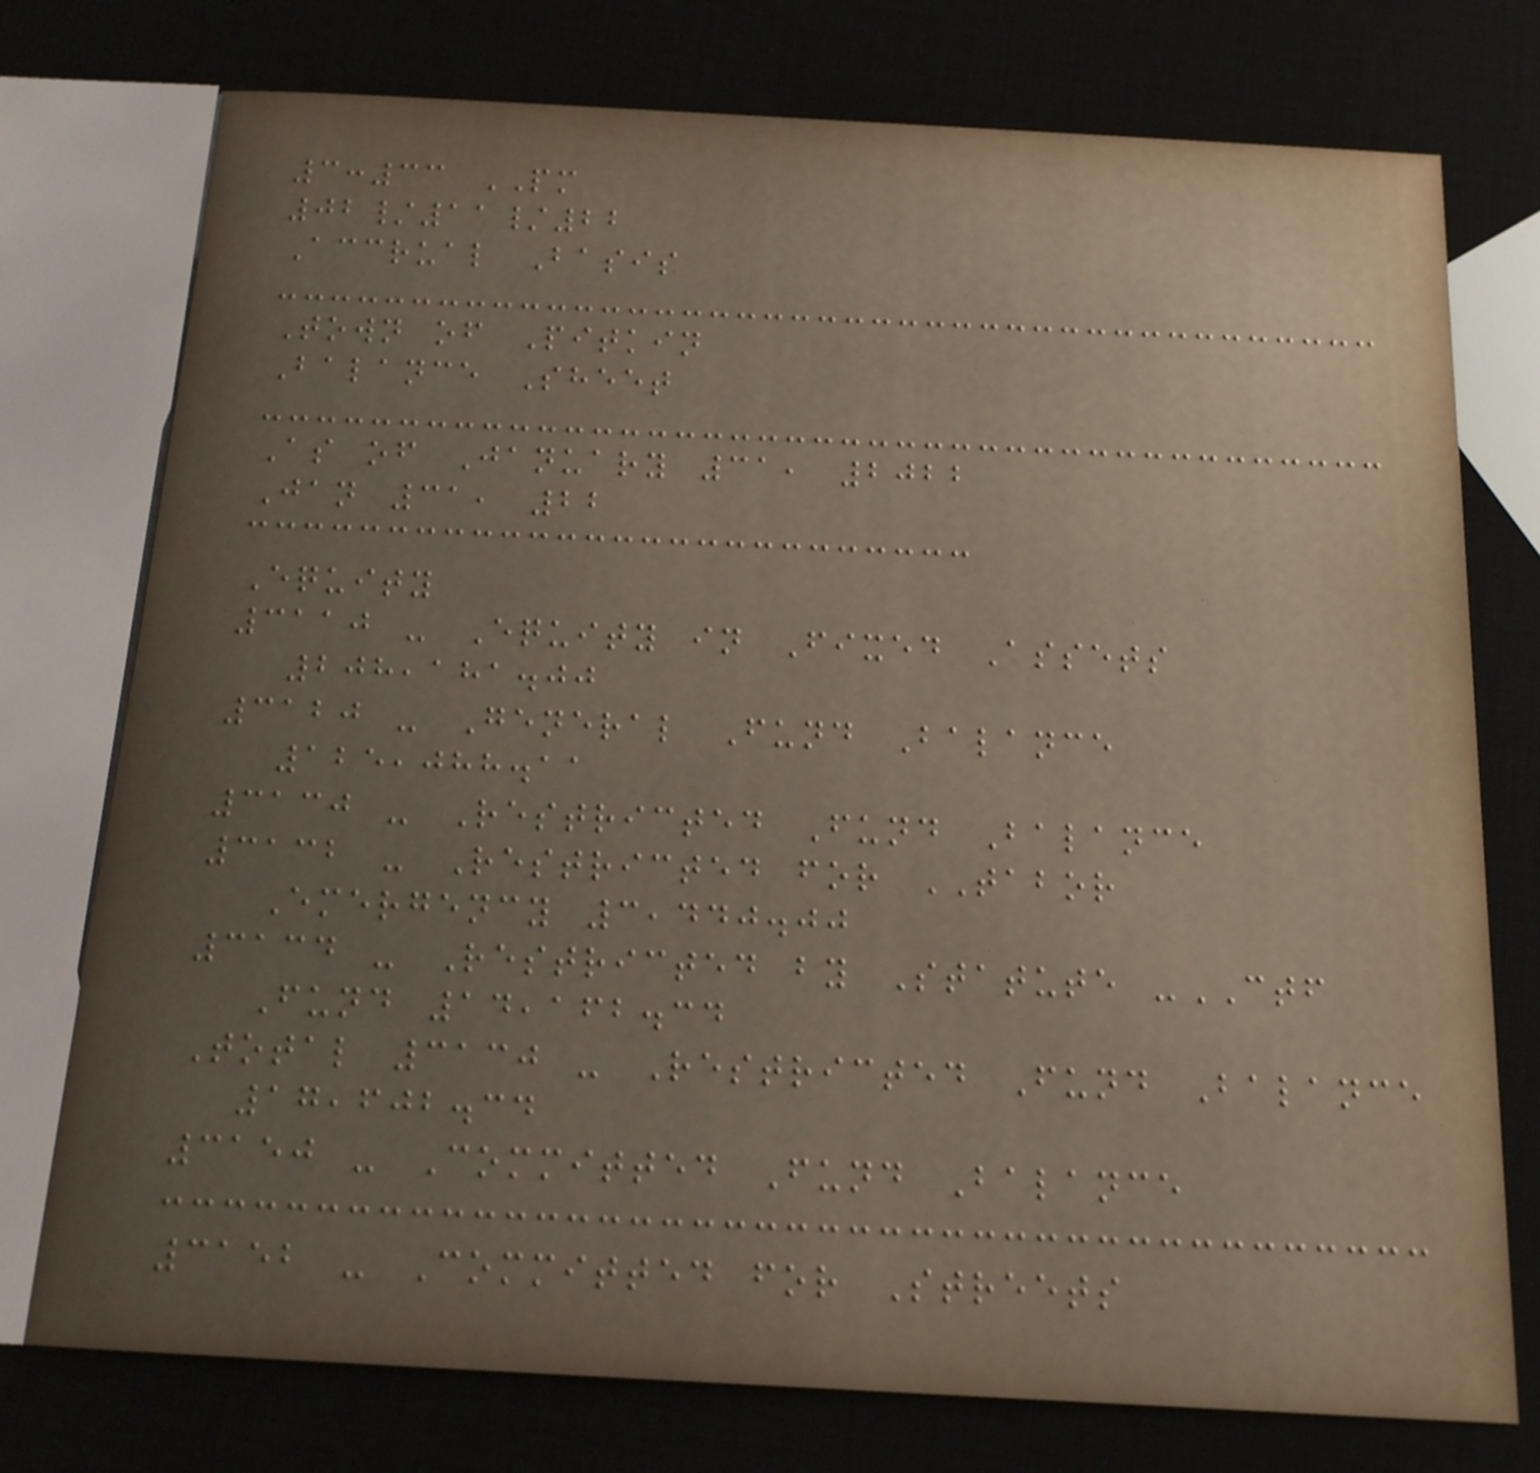3:33 PM
02/11/22
Accrual Basis
Town of Pitkin
Balance Sheet
As of January 31, 2022
Jan 31, 22
Equity
3110 - Equity in Fixed Assets
208,181.00
3120 - General Fund Balance
125,088.11
3130 - Restricted Fund Balance
3132 - Restricted for TABOR
Emergency 3,440.00
3134 - Restricted by Statute -CTF
Fund 14,162.34
Total 3130 - Restricted Fund Balance
17,602.34
3150 - Committed Fund Balance
3152 - Committed for Streets
